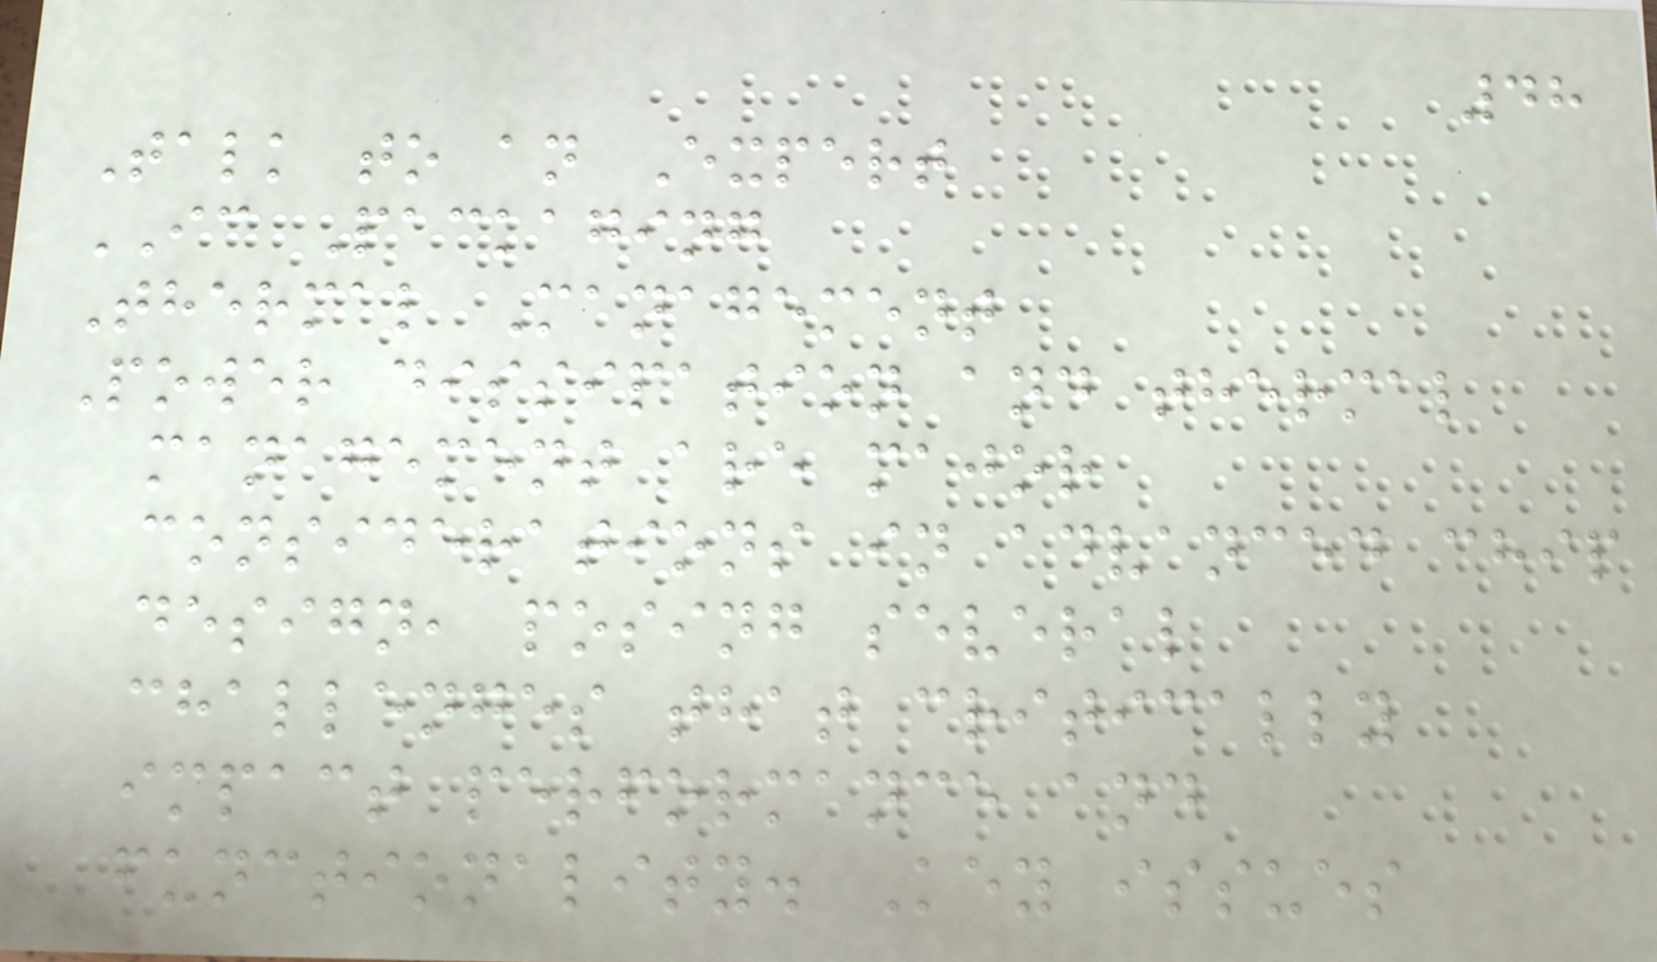48
Talk to an Expert
IC Packaging
Thermal Management
Power dissipation and thermal
management are major
considerations in advanced chip
design, posing several
challenges that critically
impact performance and
functionality. Key issues
